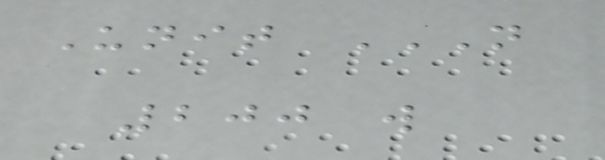Unit N
200 W
